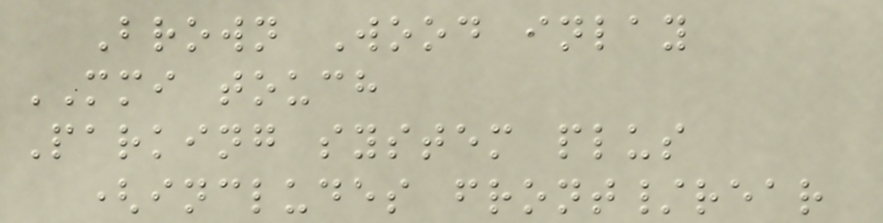Brown Wood inlay
MMI touch
Parking system plus
(includes front/rear
